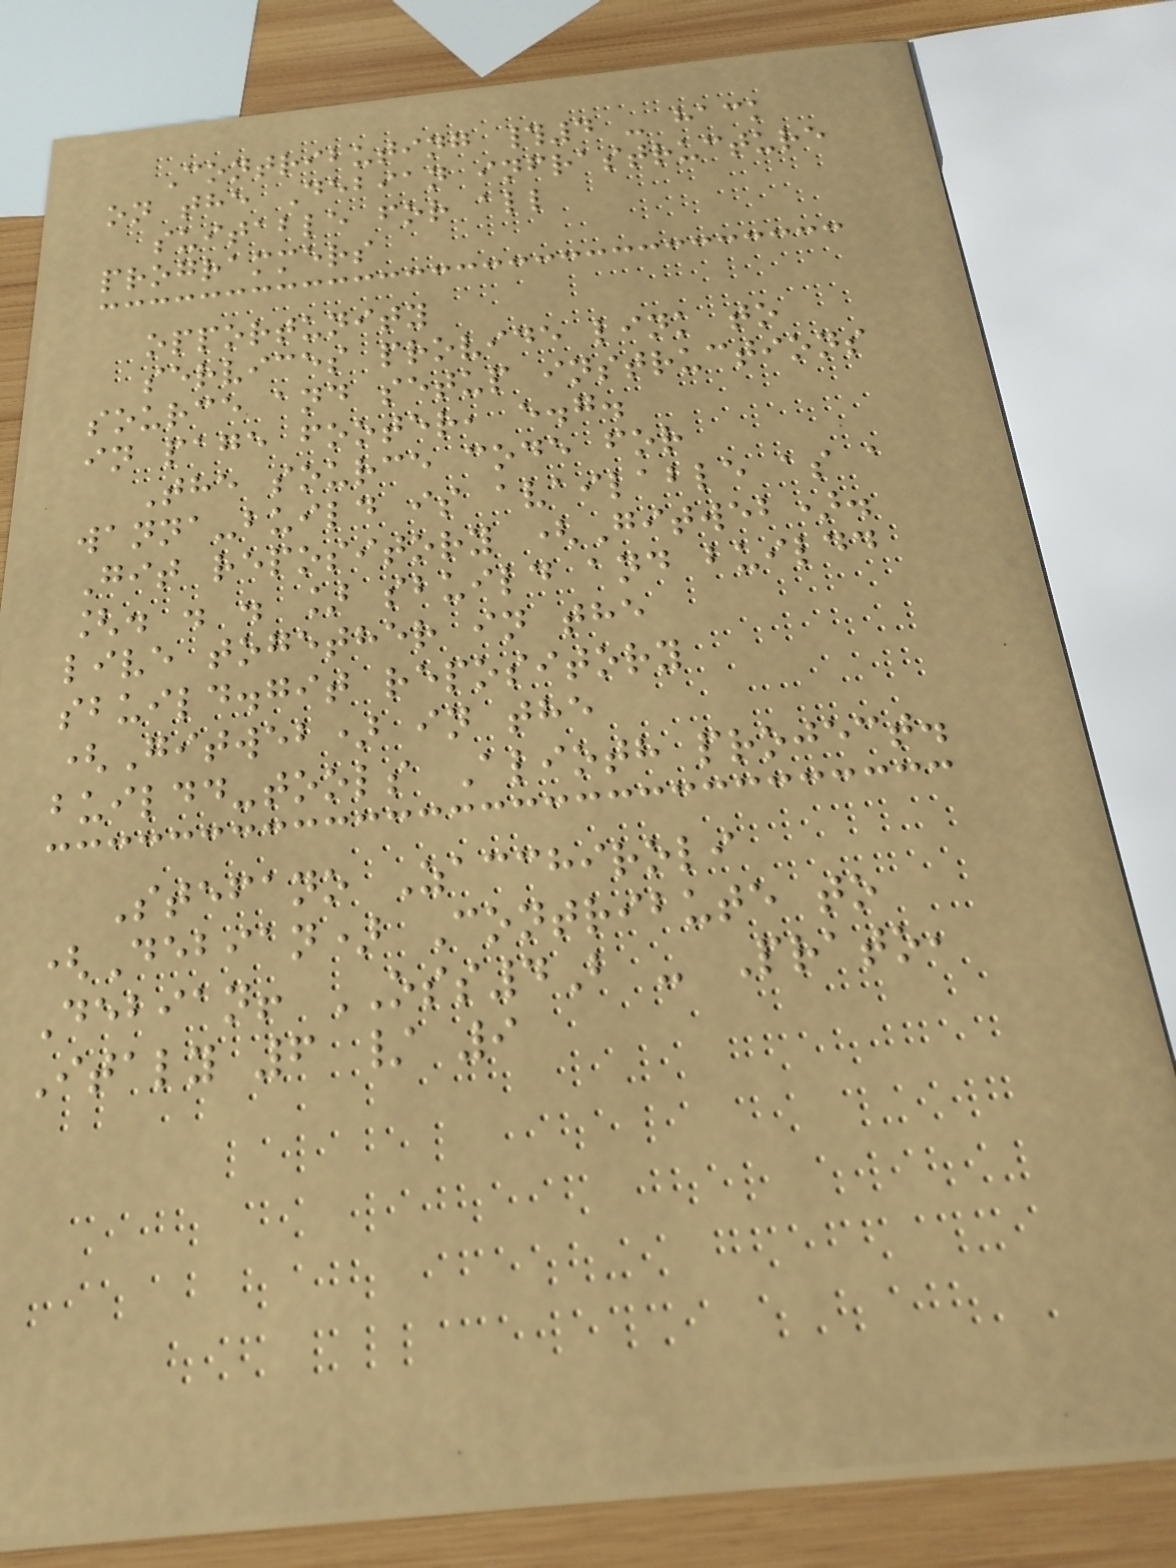Contributing #4 - hack
on the Debian infrastructure
suitable for all
programmers
opportunity
services provide link to
source and setup instructions
in page footer, e.g.
The source code for
wanna-build is available as a
Git repository (Gitweb).
[. . . ] sbuild and buildd
live together in the
sbuild.git repository
(Gitweb) in the
buildd-tools Alioth project.
Stefano Zacchiroli
(Debian) Contribute to
Debian! OSS4B - Prato,
Italy 6 / 9
